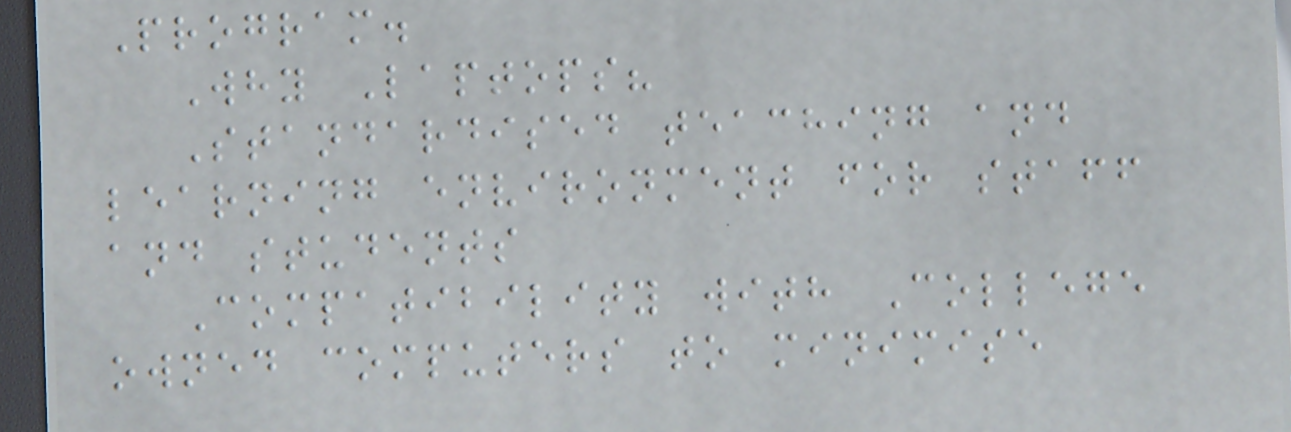Program.
Why Laptops?
Standardised teaching and
learning environment for staff
and students
Compatibility with College
owned computers to minimise
